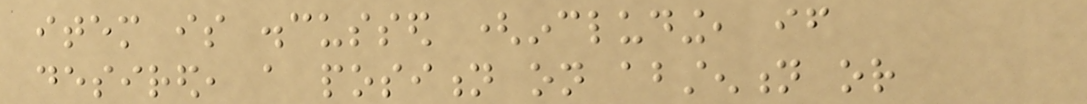item is discussed (including, if
desired, a position on abstention or
